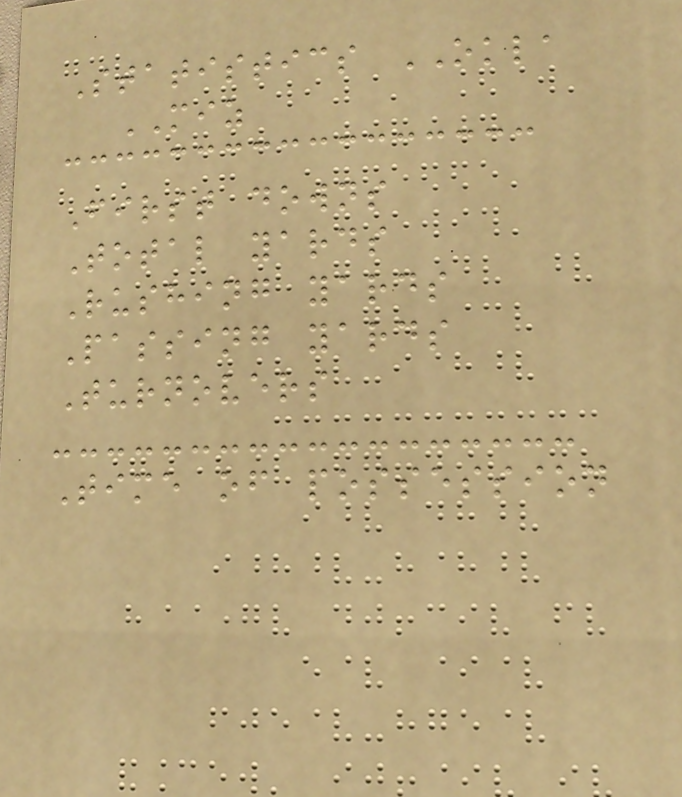Statistics OKLA
MIZ
First downs
Total yards
Rushing yards
Passing yards
Turnovers
Time of possession
